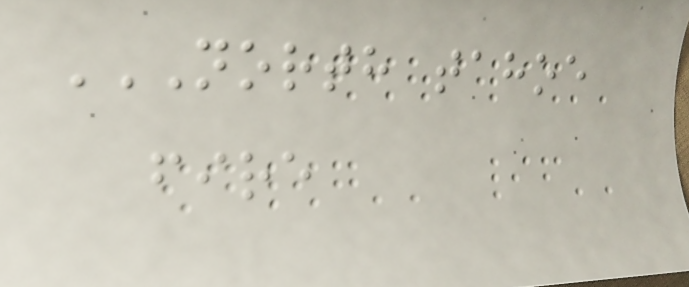NORTH TAHOE
FIRE
